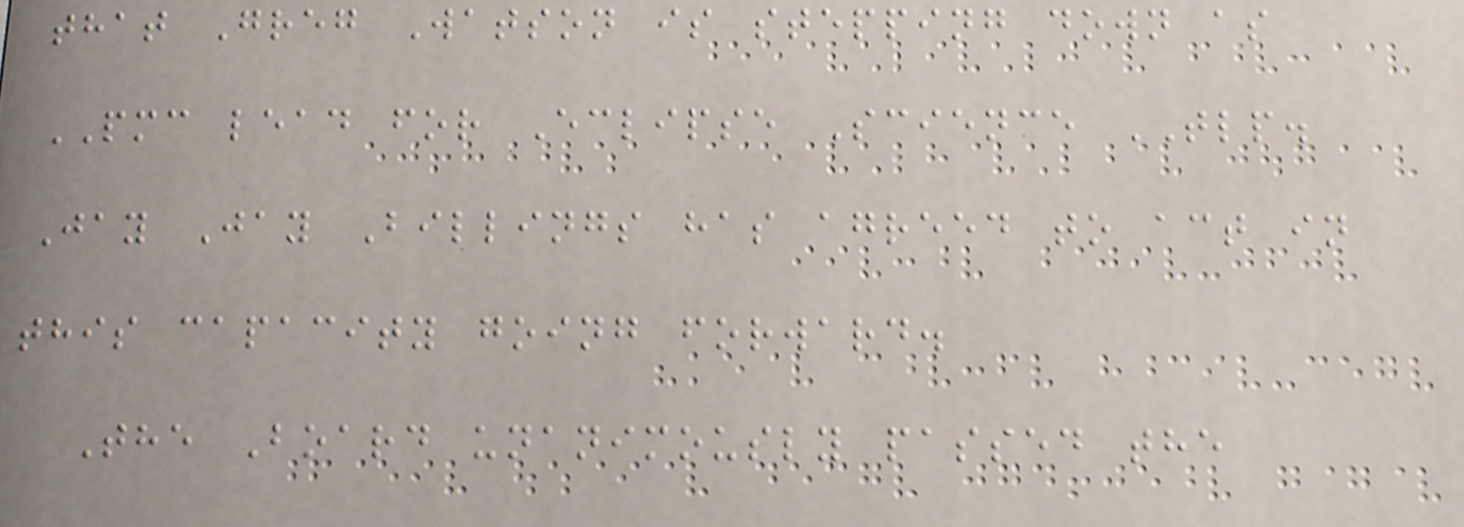that Greg Watson is stepping down as
PMC lead for Eclipse Science TLP.
Jay Jay Billings has agreed to act in
this capacity going forward.
The Board unanimously passed the
